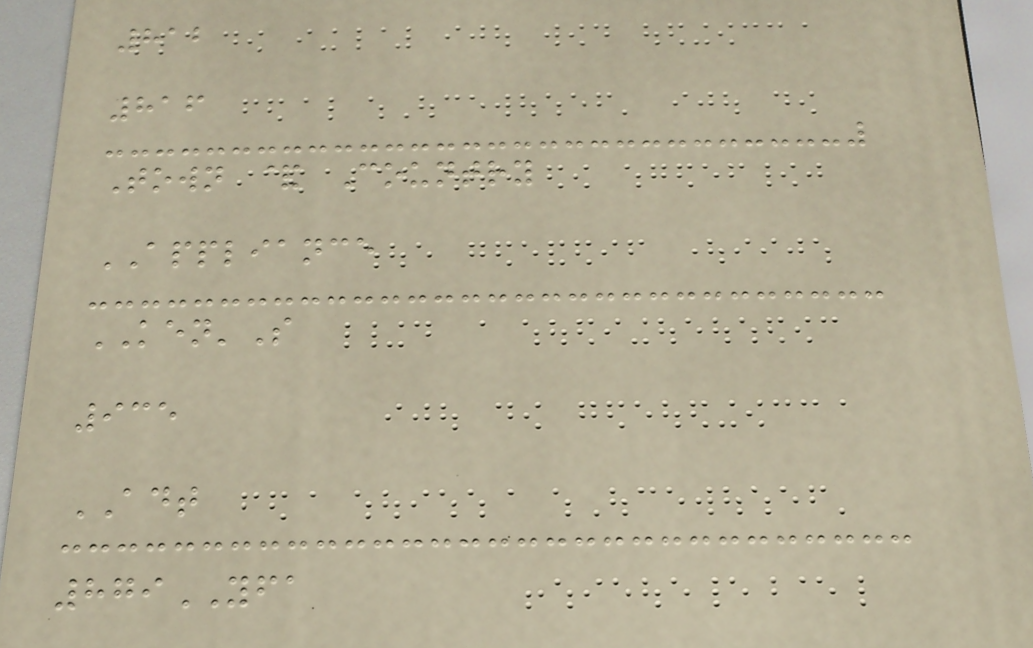812
816
Town & Country
APPLIANCE
KEN'S
935
ADT
879YFA
